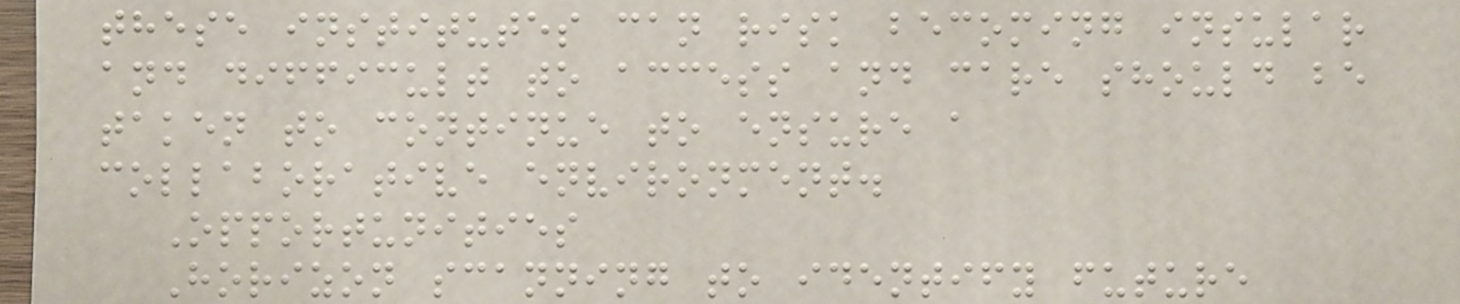these institutes can risk becoming insular
and difficult to access and care should be
taken to continue to ensure a
collaborative environment.
Opportunities
Horizon scanning to identify future
